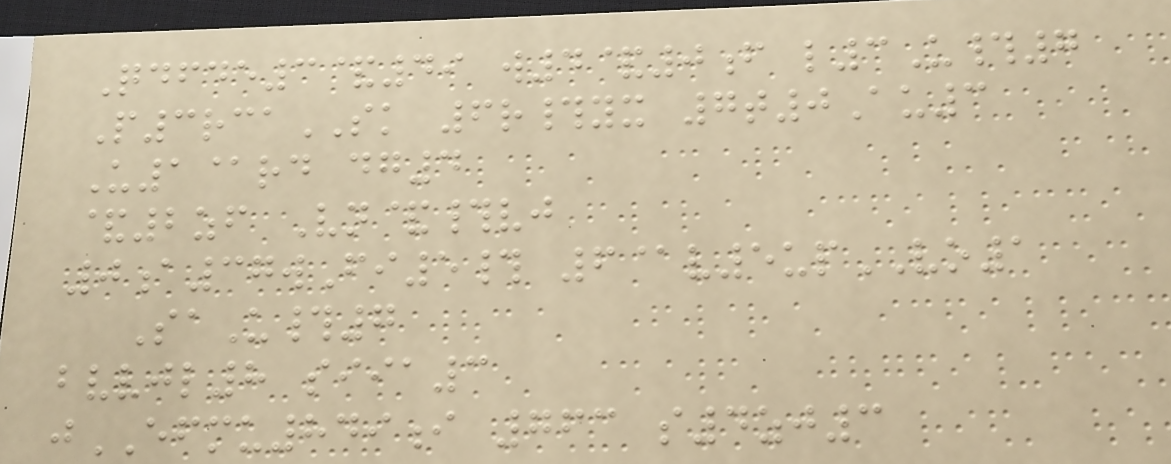Qdfde3&49 w4&0f l3U#7
P3rcaSK 6r#yx 7t0Au3
U1@rd dg4
&2zf Vn&#vj
0a37wFi5# 6@v5upVO1
SaU#7
bvvjl8 siia3
jEFMU849i 763 s4zj3
